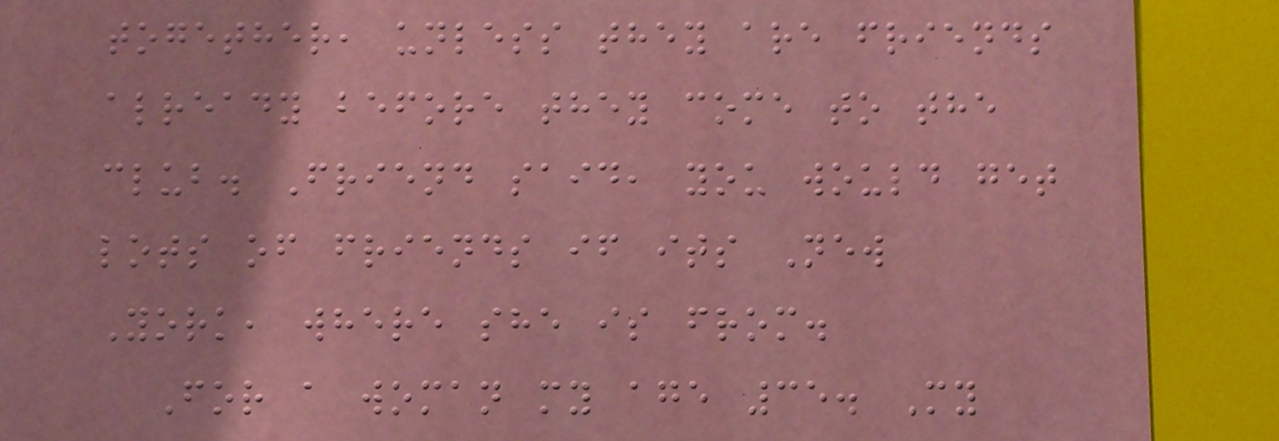together, unless they are friends
already before they come to the
club. Friend said, you would get
lots of friends if its New
York, where she is from.
For a woman my age 35. My
